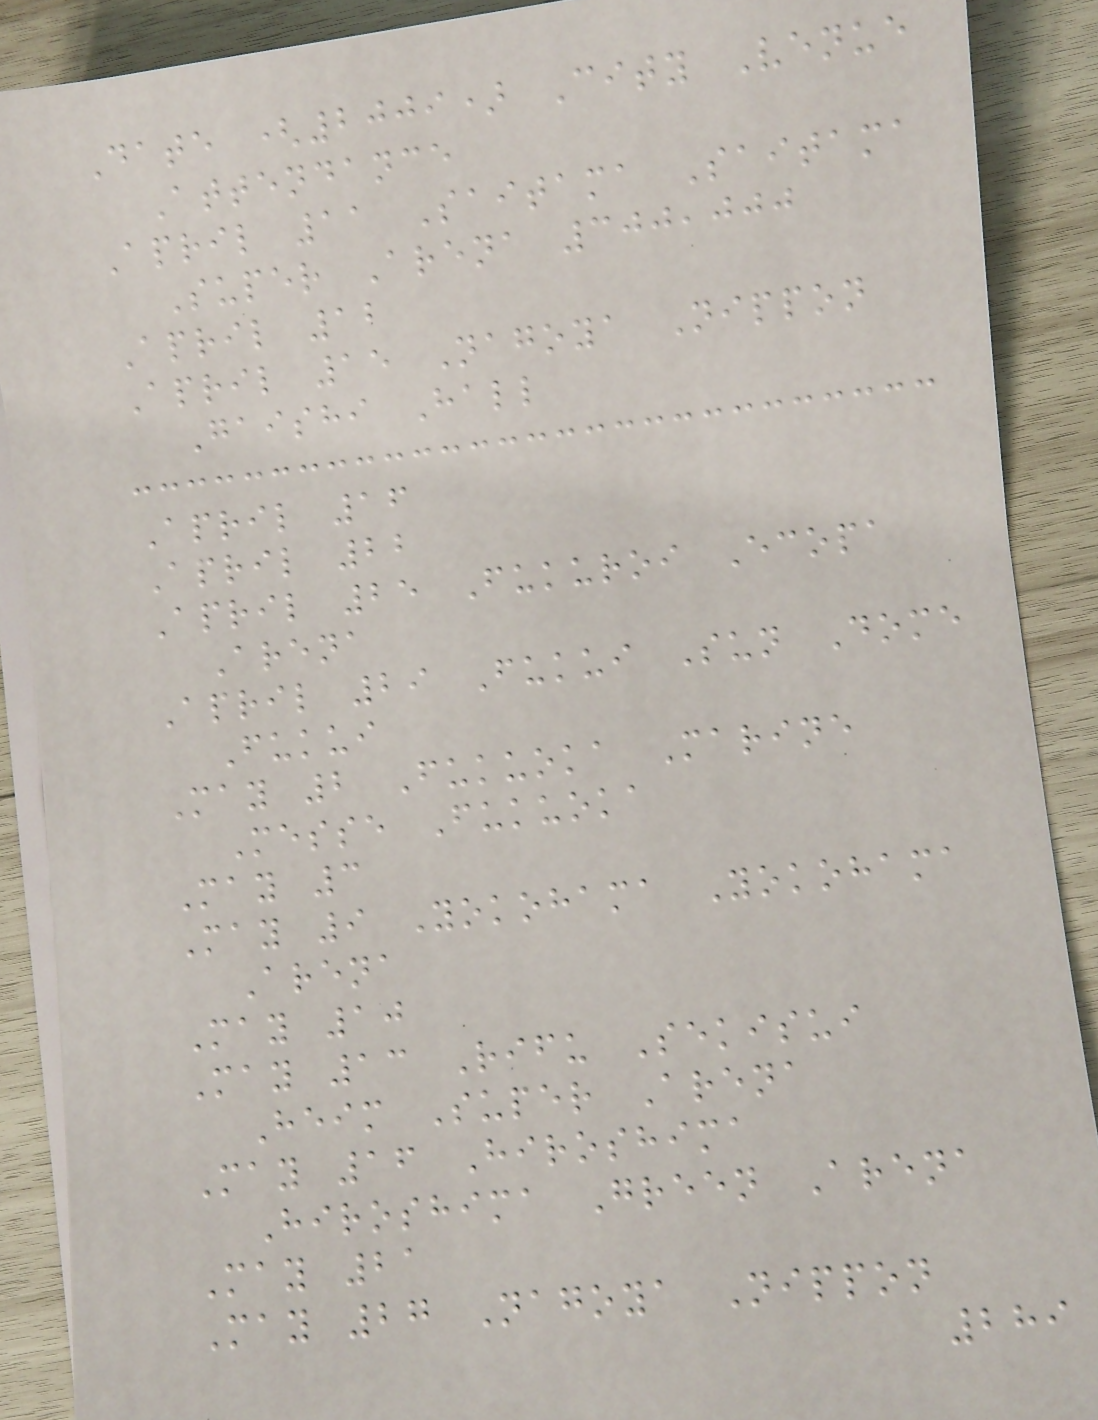Date (2009) City Venue
Attendance
April 11 Saitama Saitama
Super Arena 300,000
April 12
April 15 Nagoya Nippon
Gaishi Hall
April 16
April 22
April 25 Fukuroi Ecopa
Arena
April 29 Fukui Sun Dome
Fukui
May 2 Fukuoka Marine
Messe Fukuoka
May 3
May 9 Yokohama Yokohama
Arena
May 10
May 13 Rifu Sekisui
Heim Super Arena
May 16 Hiroshima
Hiroshima Green Arena
May 21
May 27 Nagoya Nippon
289
